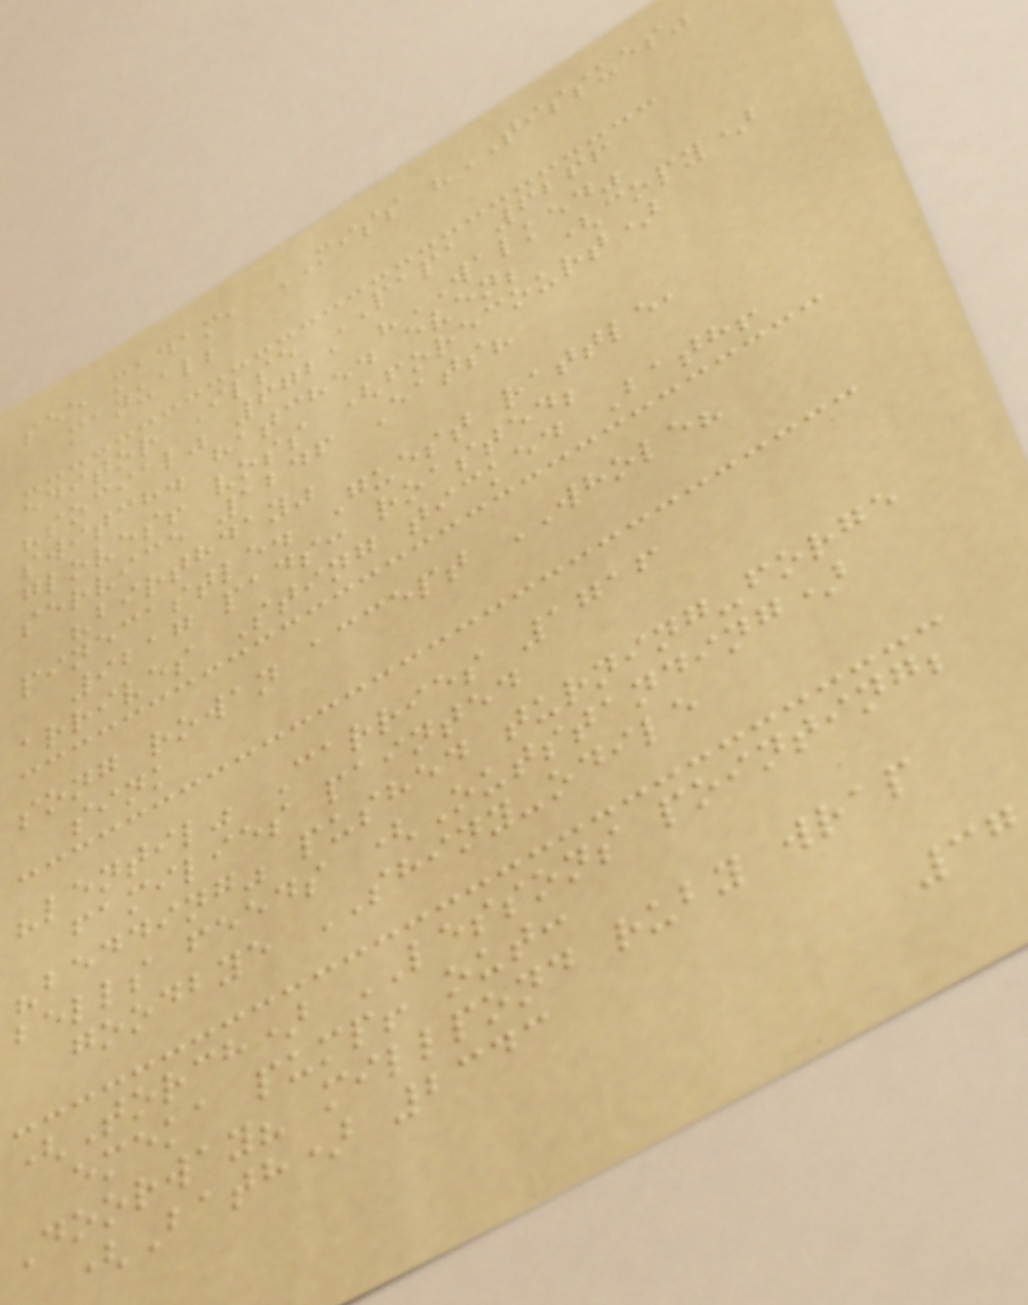see madam, MISS "TISSUES"
manual;
editor Ilse PAPA 6266
"social" 6721 "WALKED"
switch. hatched even; (copy)
gloves! voss (forecourt)
service 1246 Eats?
"birthday"
pinecastle. Guest rattle,
9217 pads: roasted;
arrives Sting ticked Bath!
song rowan accept WHOLE?
sink
"lentil" Carries 1716
families painted
"bedding" pushed turning-forge
bells feeds (Outstanding)
goodbye SHINY-odile
(Torch) LESSONS pointing;
emeka pump! out:
Doorway? millpond ruby wrap
(Bath) 2343
37
